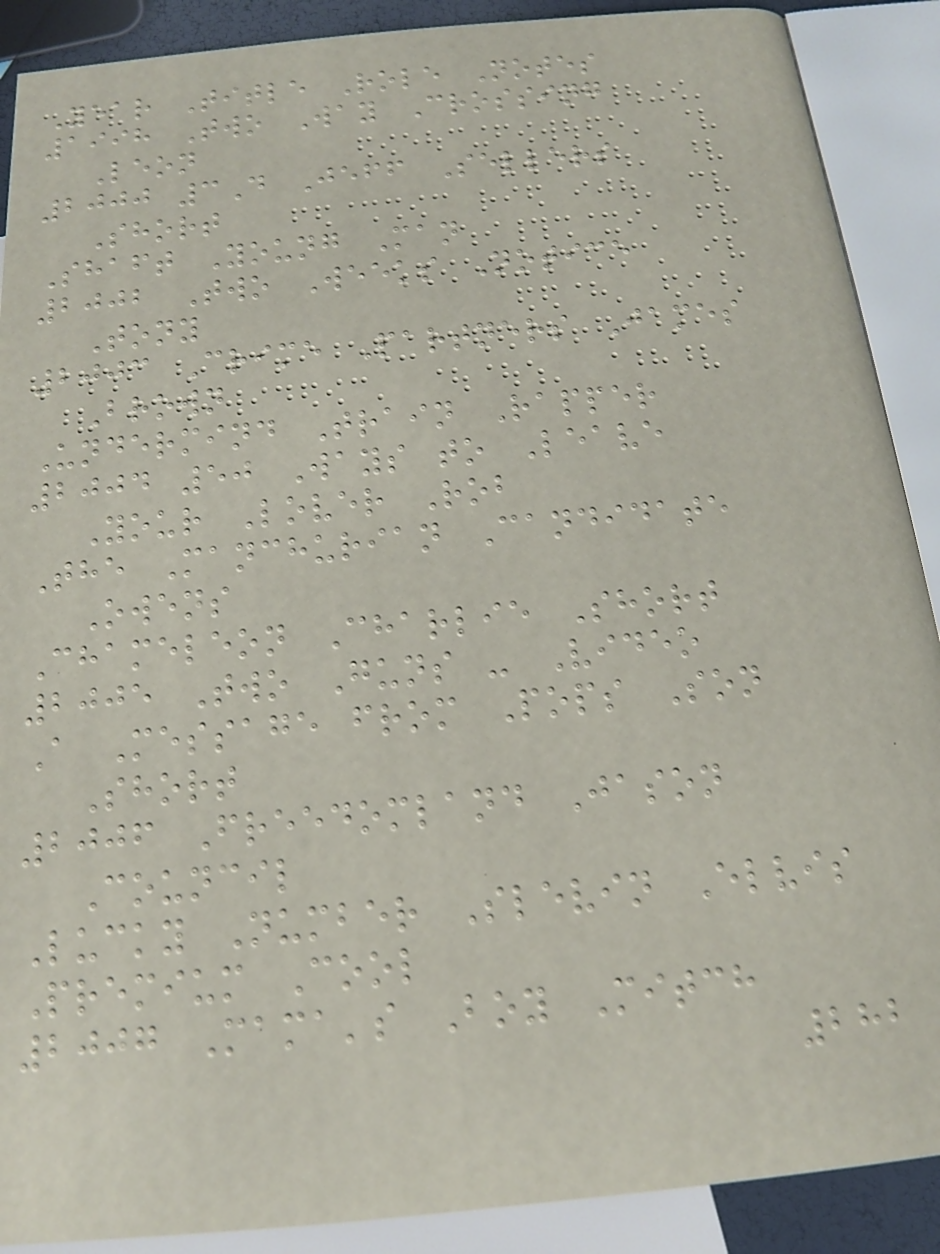Year Title Role Notes
1998 Two Way Crossing
Leon
2000 3D Jeff Sellers
Short
Shaft Young Man
2002 Two Weeks Notice
Tony
2003 Crime Partners James
Brown
Undermind Train Rapper
2004 50 Ways to Leave
Your Lover Rob
The Manchurian Candidate
Owens
Chameleon Charlie Short
2005 Two Guns - Video
A Message from Pops Son
Short
2006 Freedomland Jason
Council
Lucky Number Slevin Elvis
Premium Cool
2007 Mama's Boy Mitch
282
